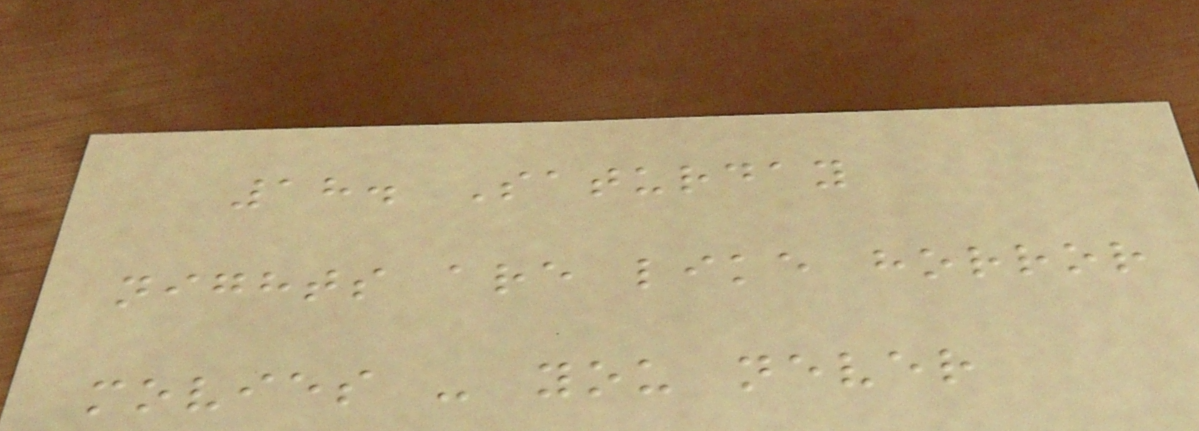18. Saturday
nights are like horror
movies - you never
